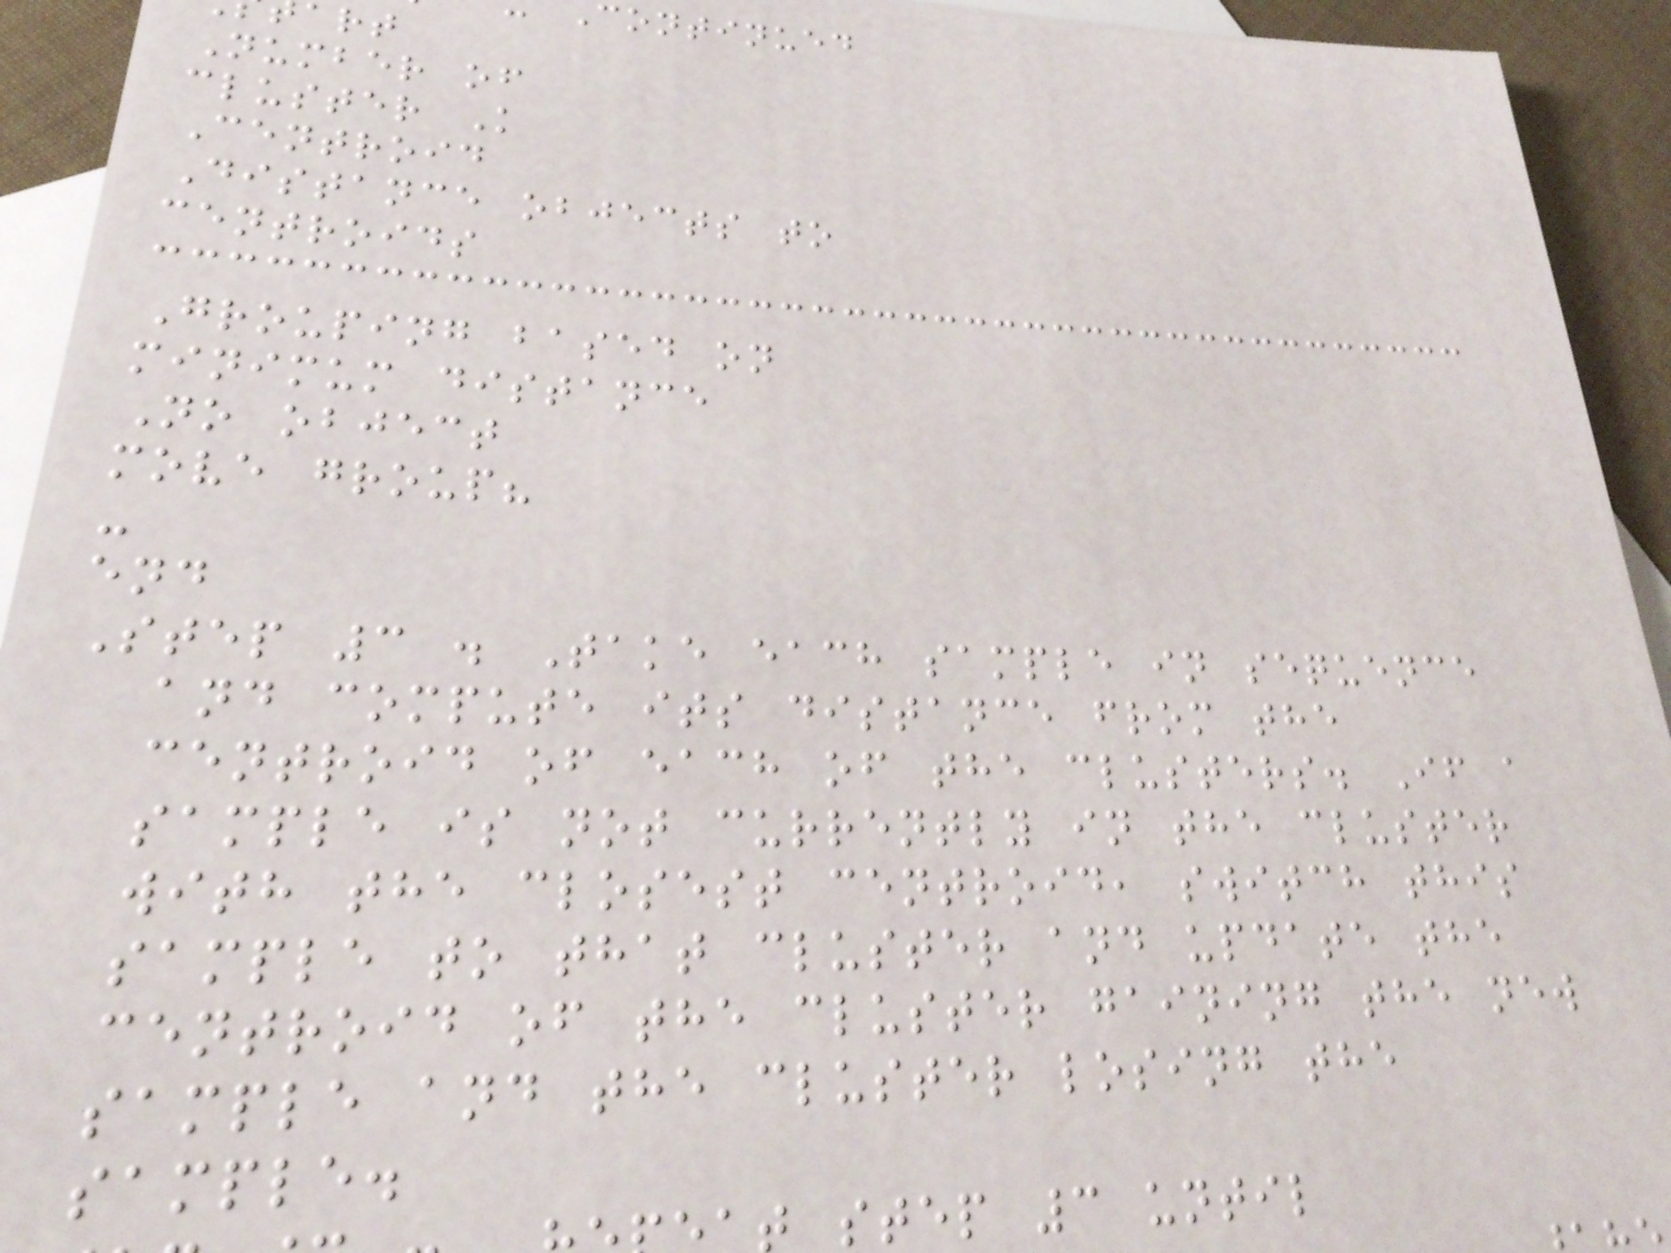continued
Number of
cluster K
Centroid
Distance objects to
centroids
Grouping based on
minimum distance
No object
move group?
-
end
Step 3 . Take each sample in sequence
and compute its distance from the
centroid of each of the clusters. If a
sample is not currently in the cluster
with the closest centroid, switch this
sample to that cluster and update the
centroid of the cluster gaining the new
sample and the cluster losing the
sample.
step 3 until
